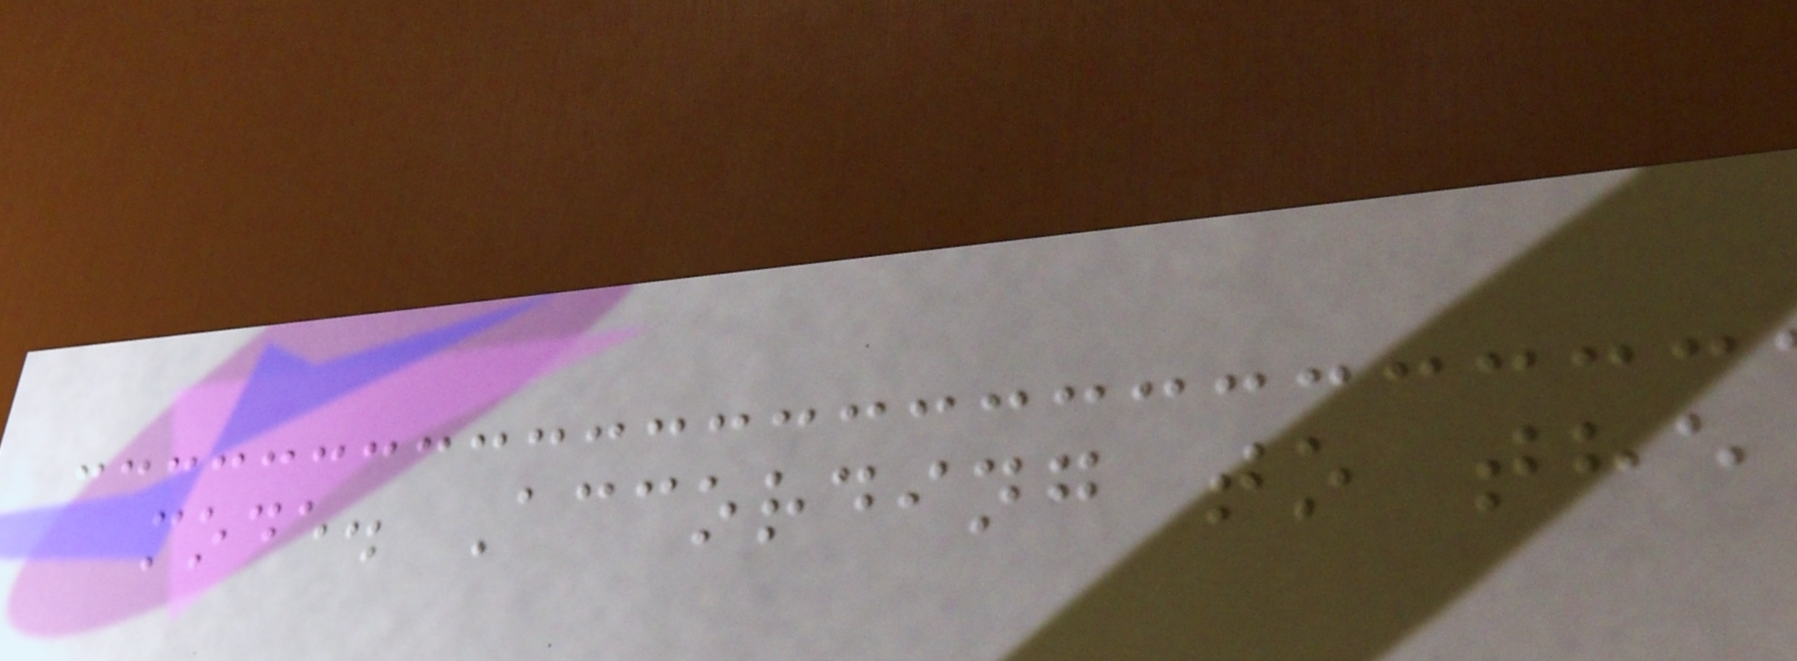mode. According to the
